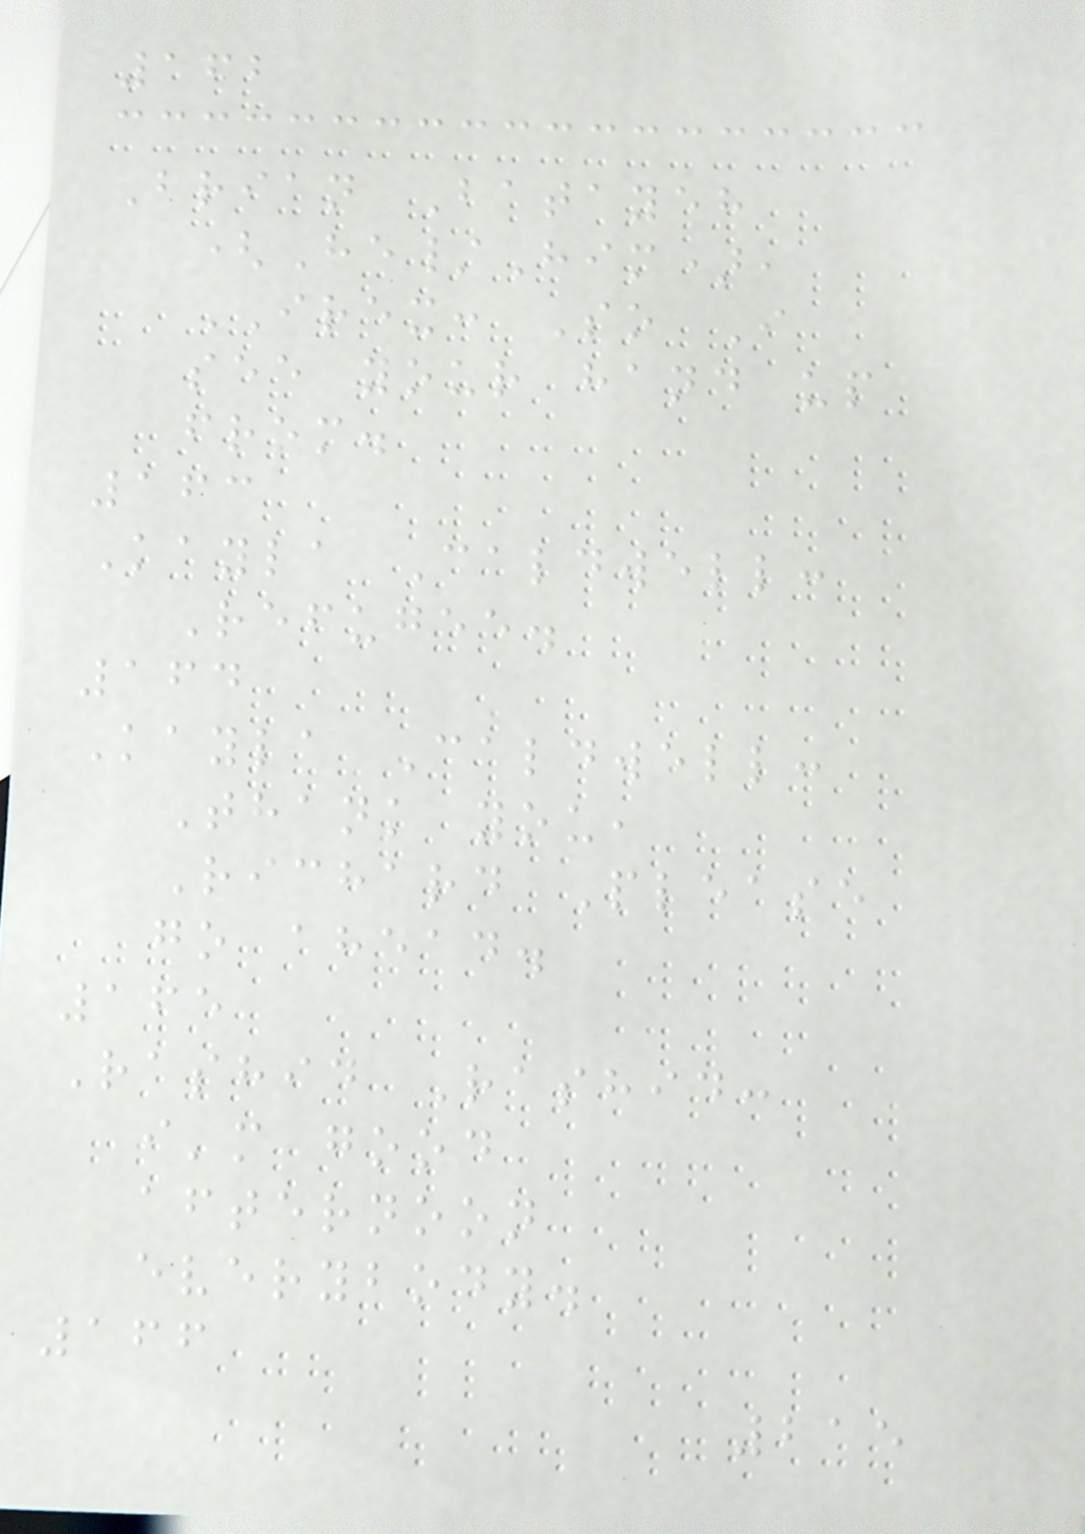162
Brian Batayeh
(He/Him),
IREX: So I
see your hand up
from.
163
Kayla Caldwell:
Refugee.
164
Kayla Caldwell:
Thank you,
Richard Please
go ahead.
165
Rashid Rashid:
i'm good
afternoon
everybody.
166
215
